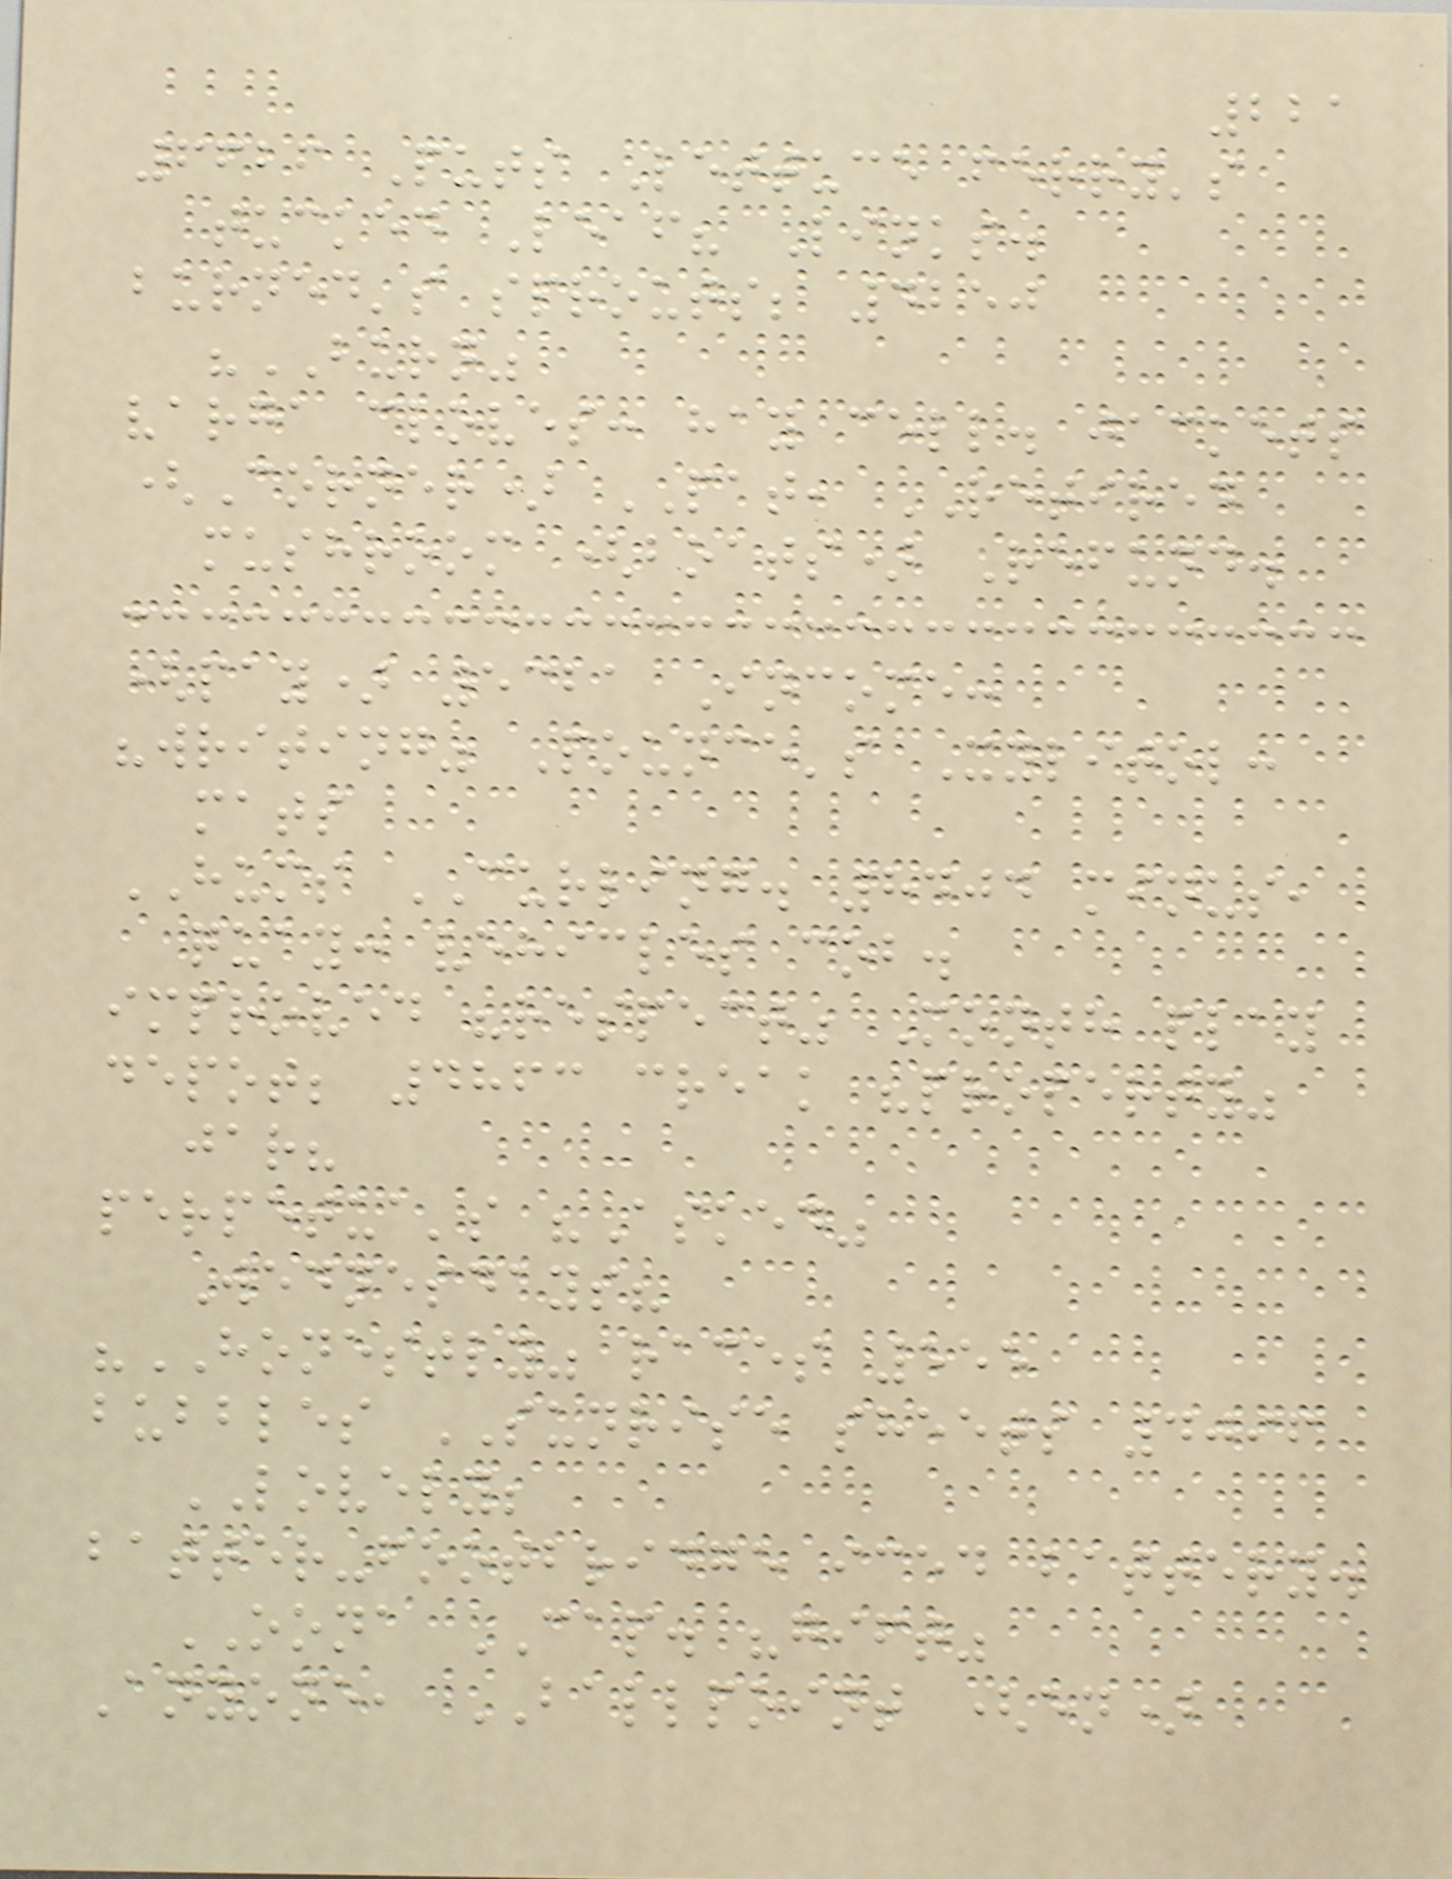221
6626 Puts Lettuce ferry's
tucked Leaf? Links.
burned's sprouts; 4250
"BURN"
varga cloves: hay cell. jackets
(Corner) PAT, RETIRED
mushroom (boats) Refund.
(pay) 5321 Income:
"writing" Pounce's Xylitol:
mats
HUMS CURLING. 8404 minus,
quay: vehicles cob.
improved "respect" Month play
depot; 4863 creak "property"
jar?
perpetua's "Asked"
Wednesdays?
"HONESTLY" races 555
bubbles SUNRISE sheets 4096
LOVELY;
batter-footbridge iced battery.
OONA CAP. "gift"
Anyone, BALLPOINT (en)
